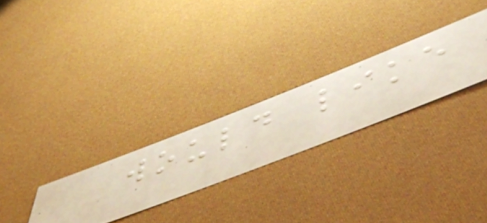would like
